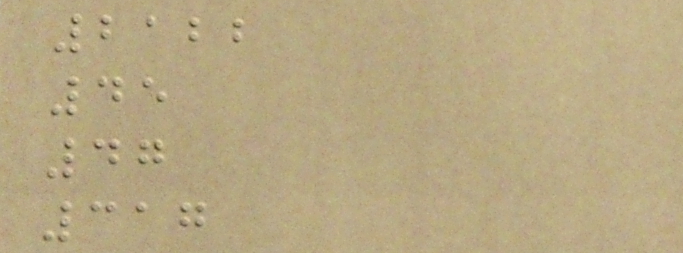2122
45
47
317
